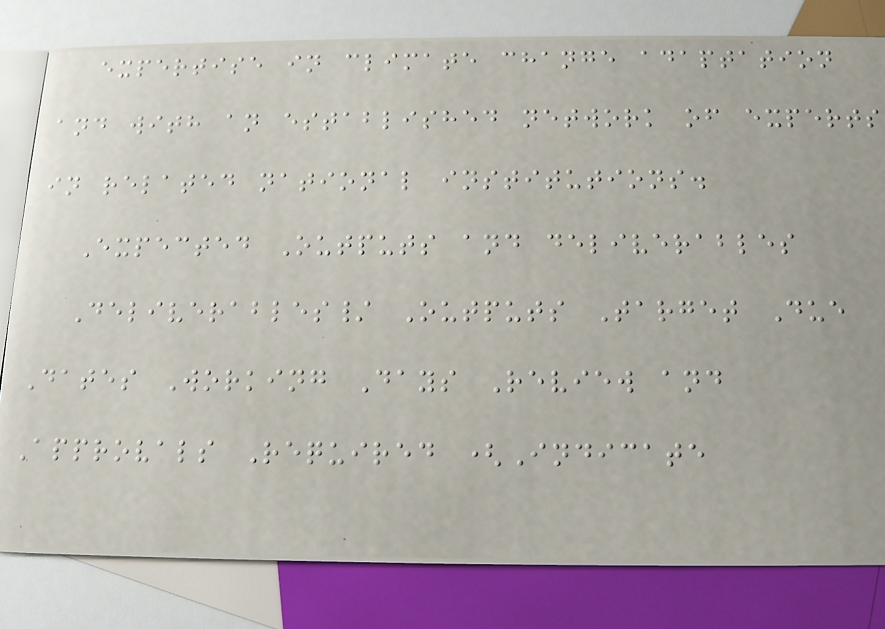expertise in climate change adaptation
and with an established network of experts
in related national institutions.
Expected Outputs and deliverables
Deliverables/ Outputs Target Due
Dates Working Days Review and
Approvals Required (Indicate
